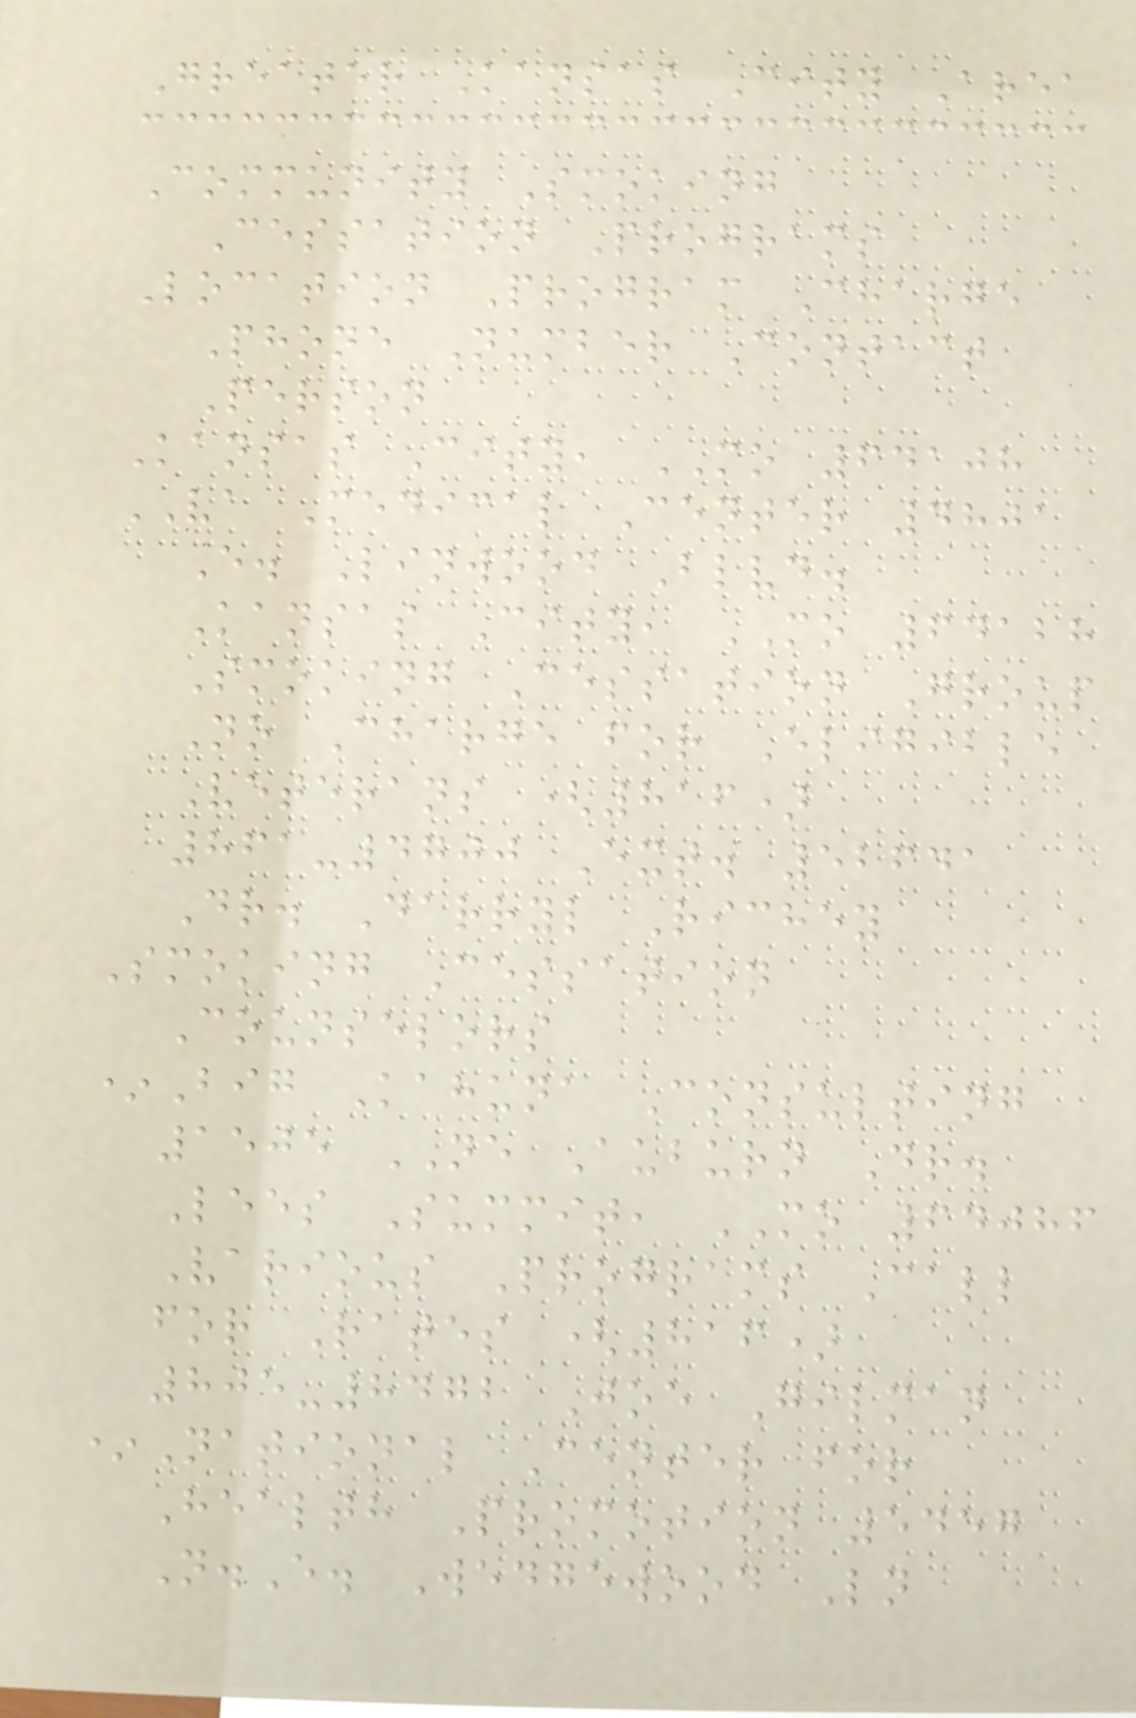Greater Kansas City Area
Community Smoking
Cessation Programs
Location Program Charge
Phone Number Contact
Person
Kansas City, MO 64108
VA Medical Center 4801
E. Linwood Blvd.
Kansas City, MO 64128
Smoking Cessation Group
No Charge for Eligible
Veterans (816)
861-4700 Ext. 52641
Dr. Darryl Richey
Smoking Cessation
Counselors
*Big Kahuna Consulting
1505 NE Auburn Dr.
Lees Summit, MO 64086
Various Programs Call
for Rates (816)
805-8472 Joe Gilman
*National Center for
Health Promotion 5457
N.E. Wedgewood Ln
